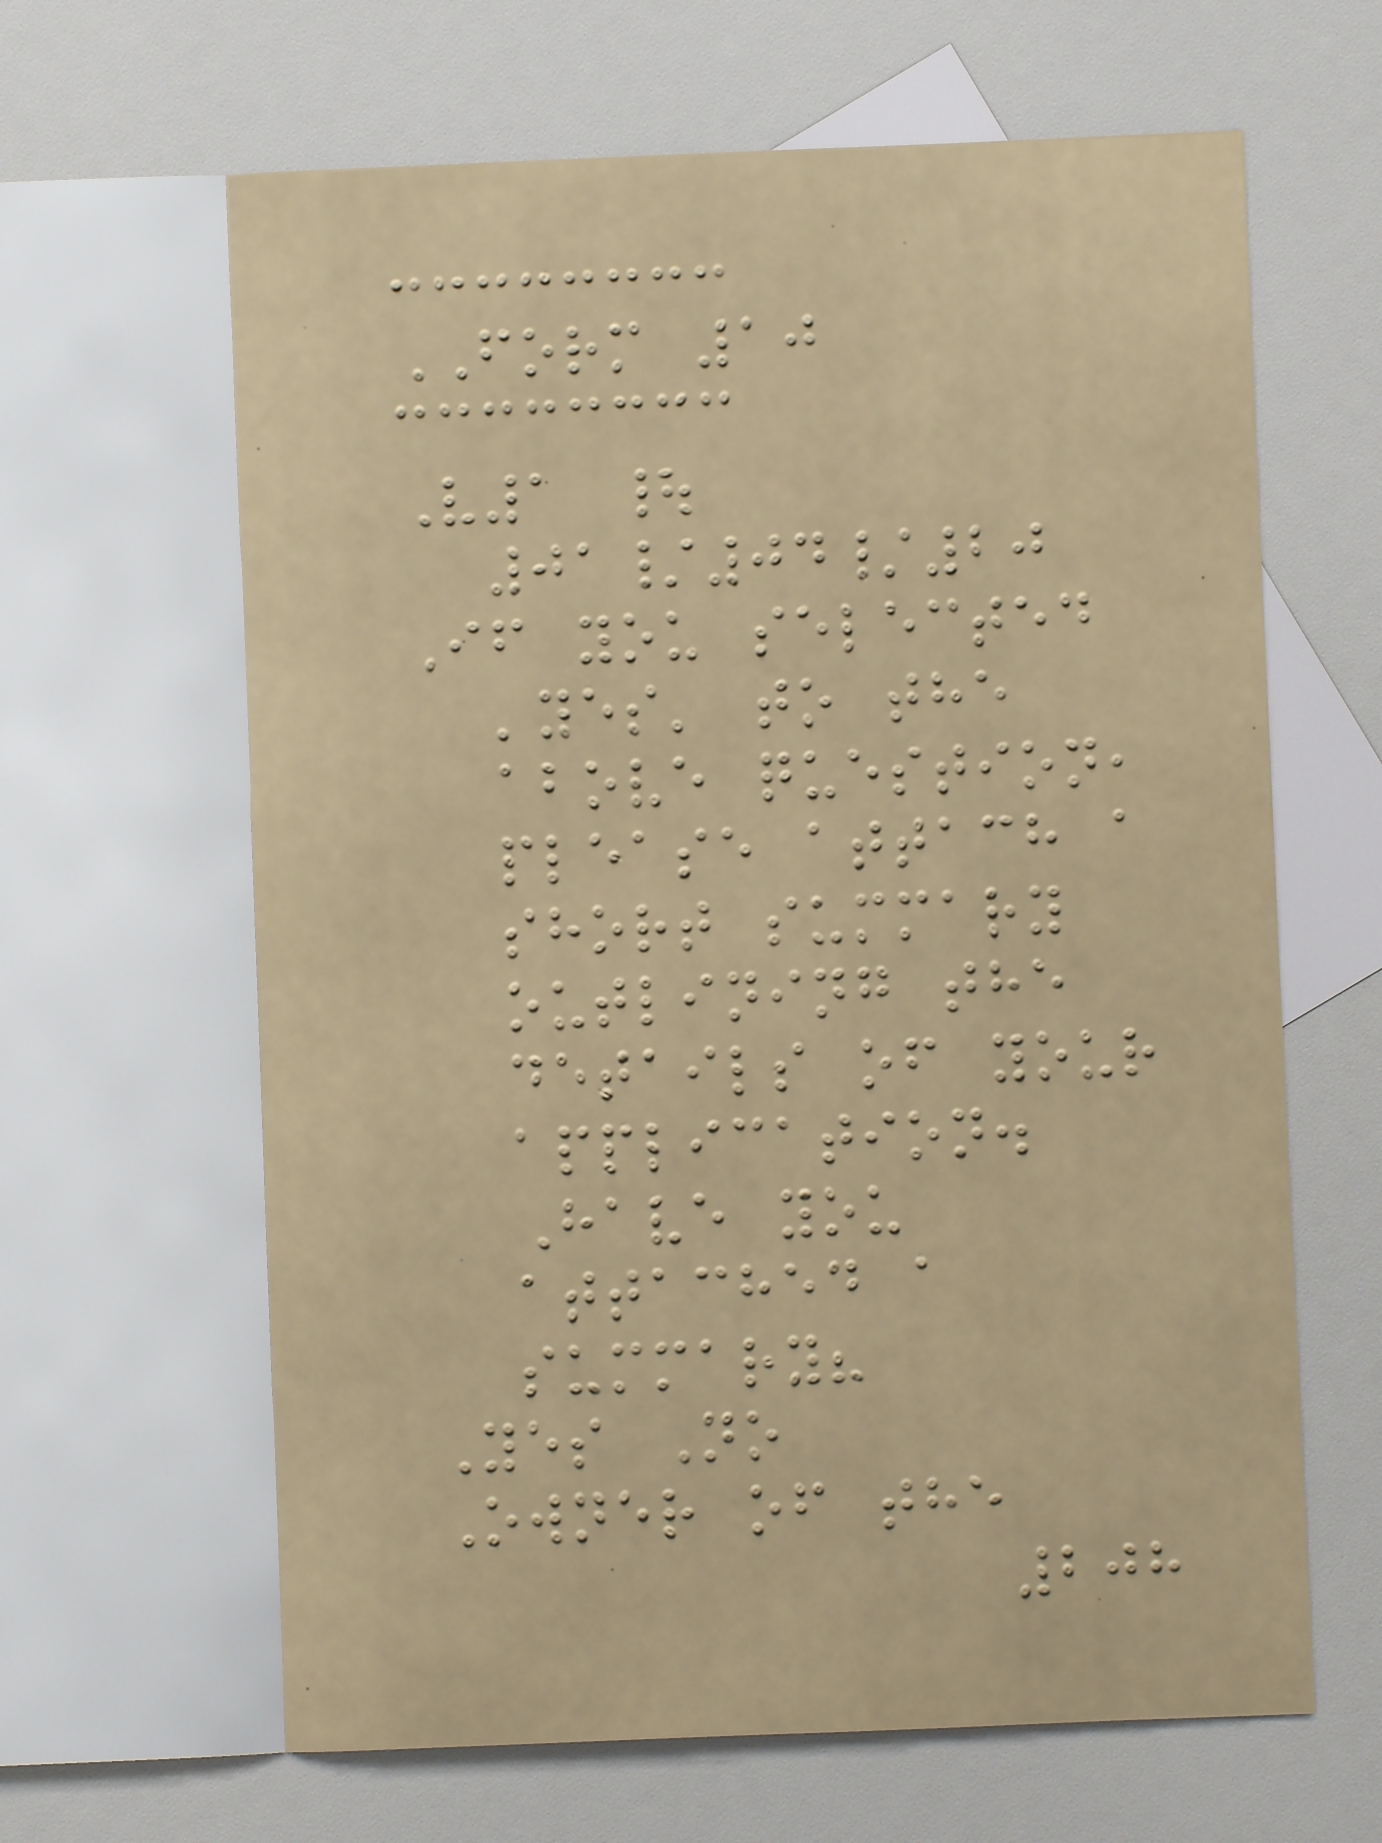FORM 10
V1 |
01/04/20
If you selected
'yes' to the
above question,
please attach a
short summary
outlining the
details of your
application.
Have you
attached a
summary?
Yes No
Owner of the
208
